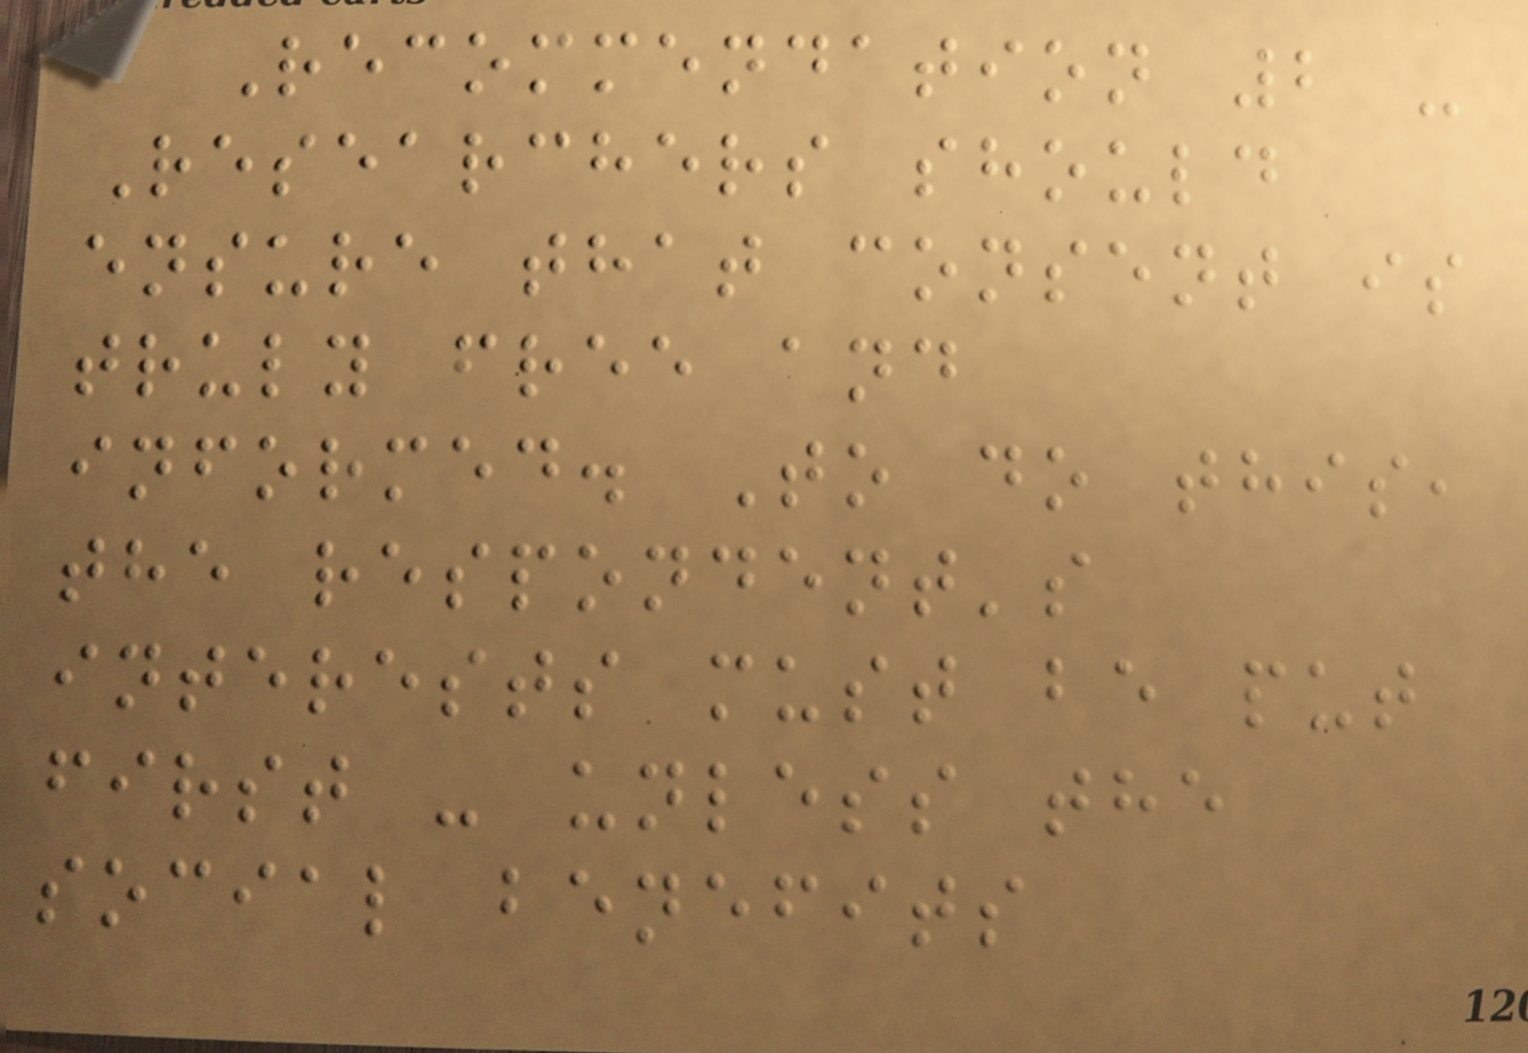Recommendation 2 -
Researchers should
ensure that consent is
truly free and
informed. To do this,
the respondent's
interests must be put
first - unless the
social benefits
